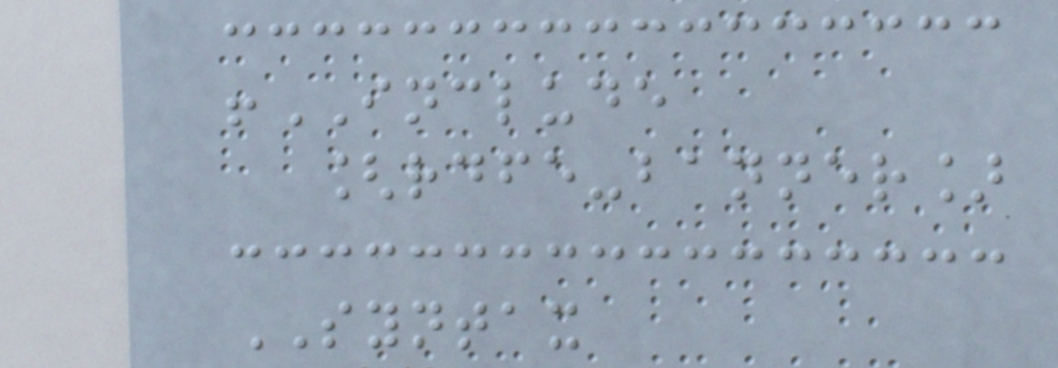!INCLUDE
[rdfe-banner]
SYNTAX
